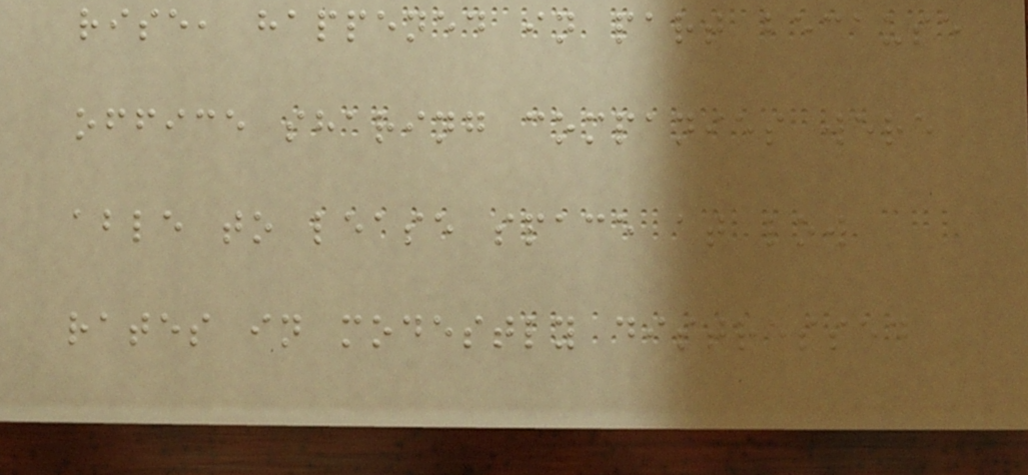rise, happened in part because
office sharing companies were
able to lease space at low
rates in modestly distressed
